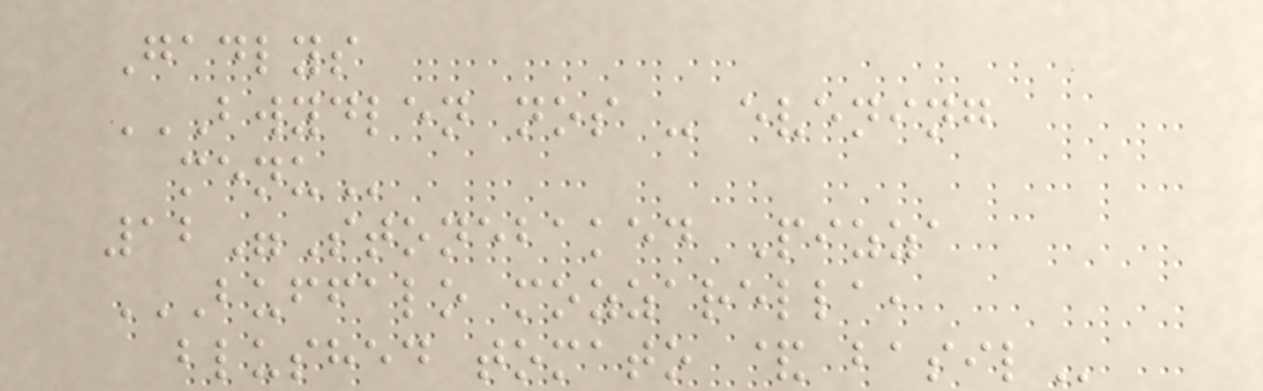Gadlys
BWYDLEN NOS - EVENING
MENU
12"Stonebaked Pizza
BUFFALO MOZZARELLA,
BLUSHED TOMATO & BASIL
